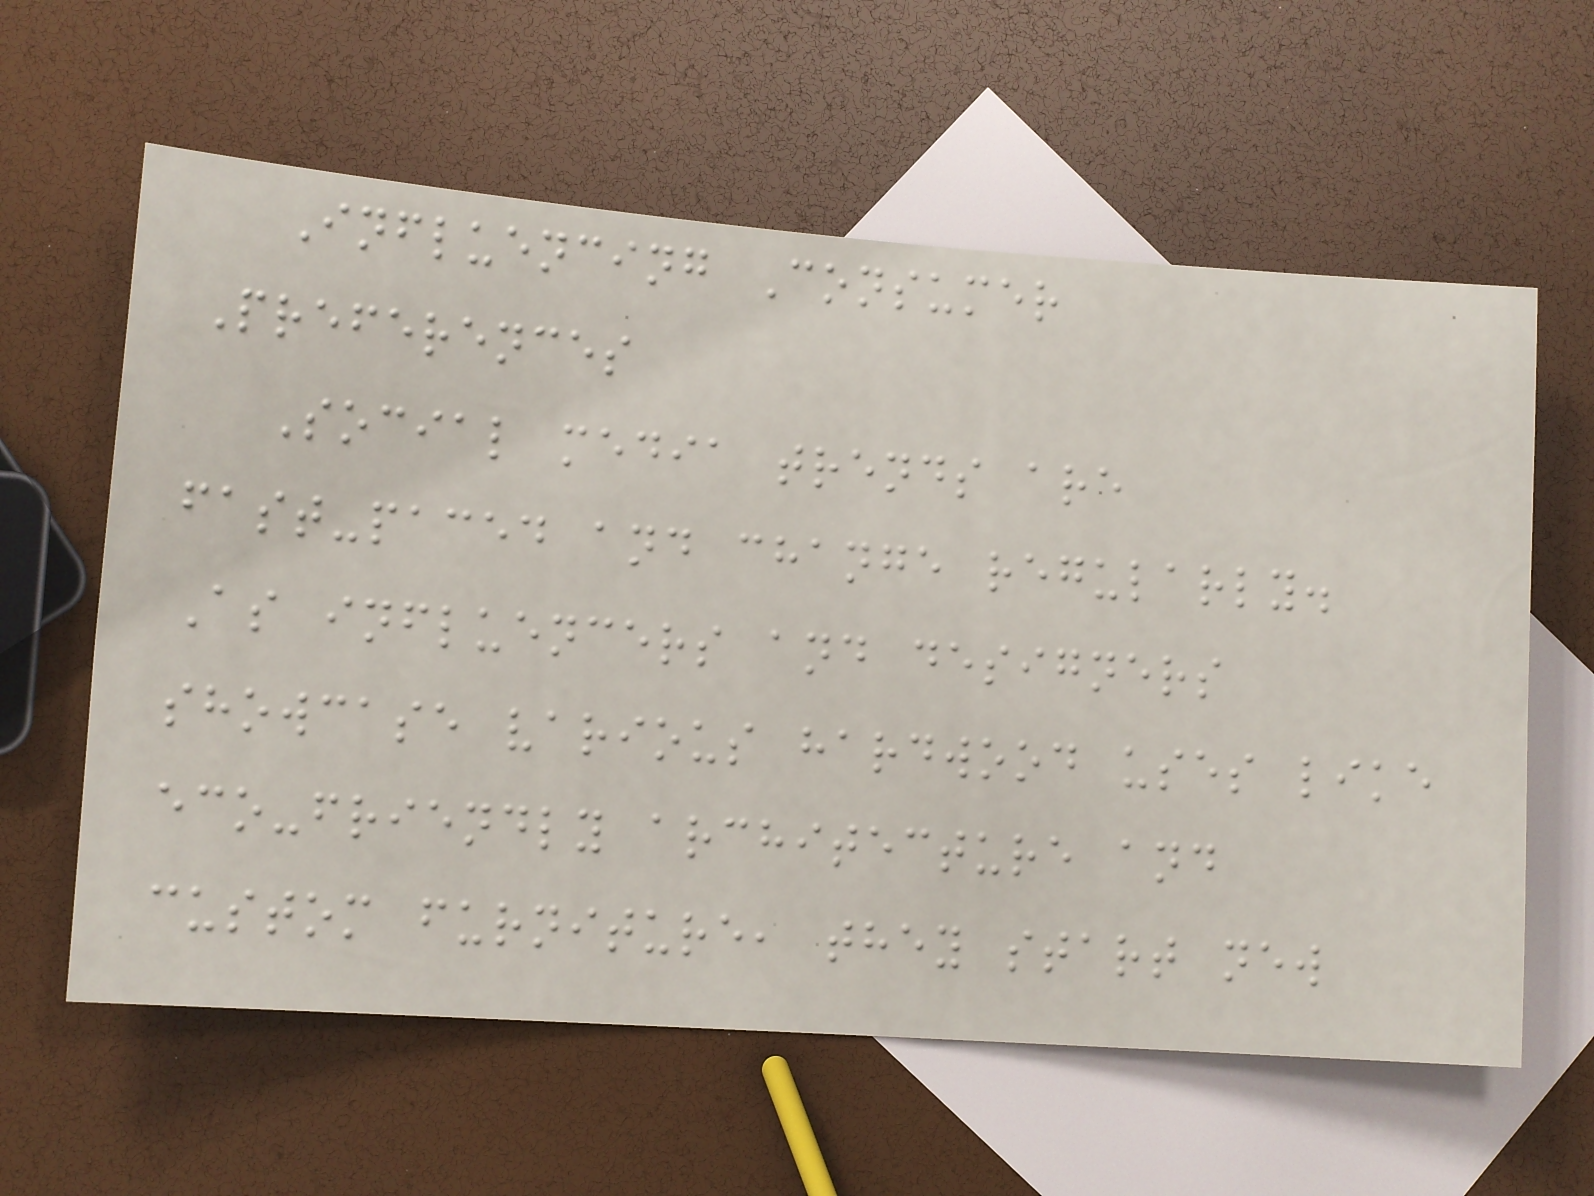Influencing Consumer
Preferences
Social media trends are
fast-paced and change regularly.
As influencers and designers
showcase various hardwood uses like
eco-friendly architecture and
custom furniture, they start new
